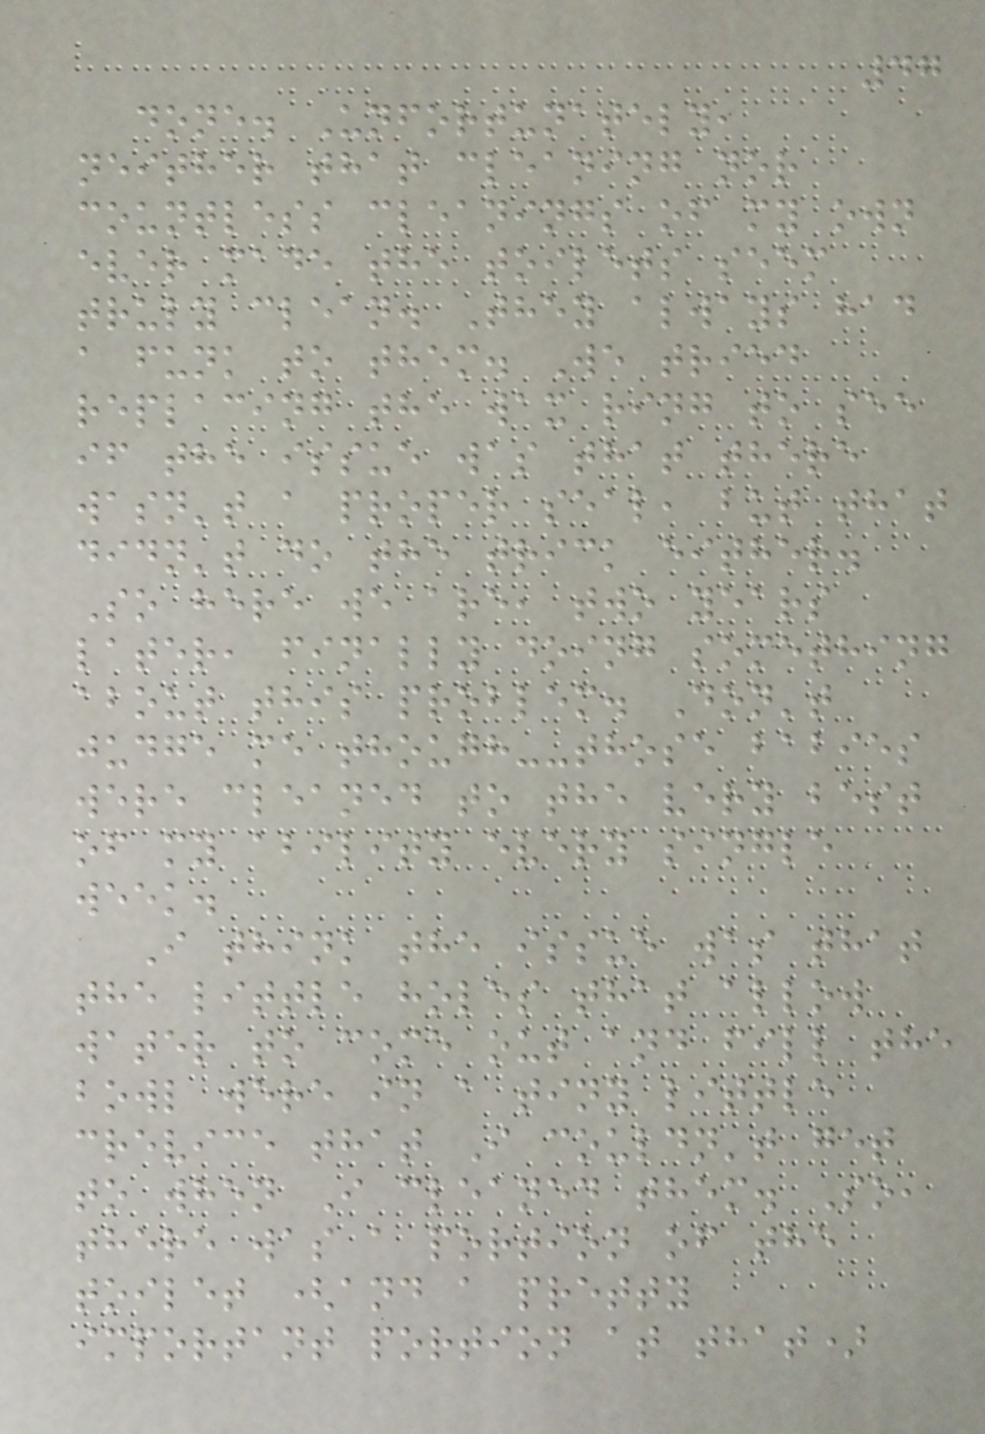47
done. Unfortunately,
neither that cleaning nor
countless cleanings of my own
ever made the toilets seem
truly clean. They always had
a funk to them. We tried
replacing the wax ring to see
if the issue was that there
wasn't a proper seal, but that
didn't do the trick either.
So here we are, two years
later, finally doing something
about this problem. Don't
judge me though--those babies
were cleaned to the very best
of my ability every single
week.
I think the issue was that
the little holes that allow
water to come out and fill the
bowl were in a tiny little
crevice that I couldn't get
to when I cleaned them. So,
there was a portion of the
toilet (and a pretty
important portion at that)
